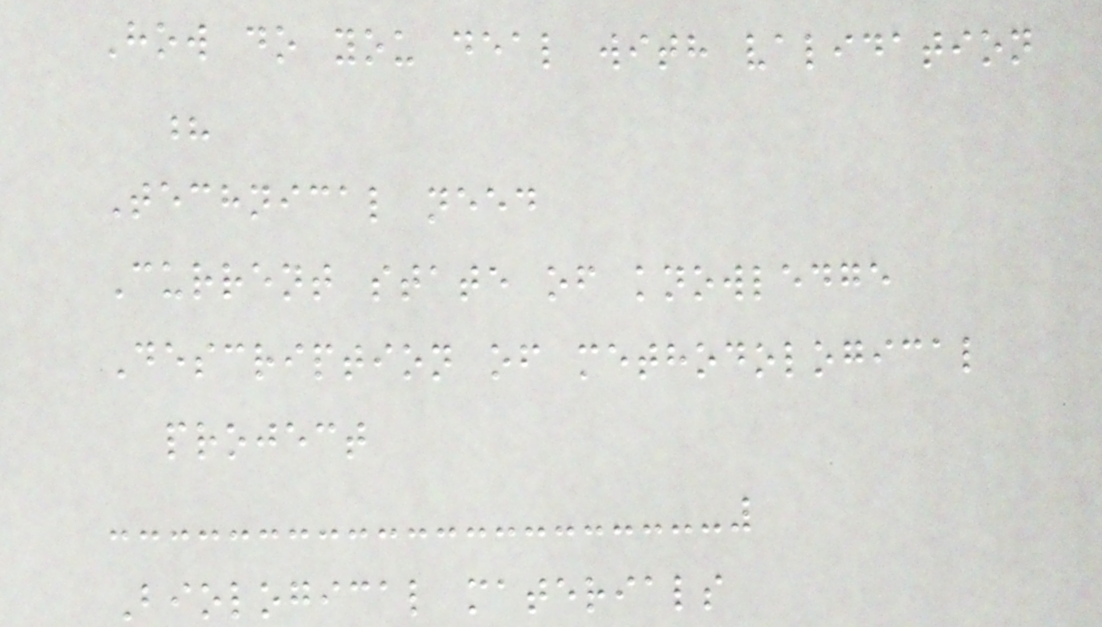How do you deal with validation
?
Technical need
Current state of knowledge
Description of methodological
project
Biological materials
